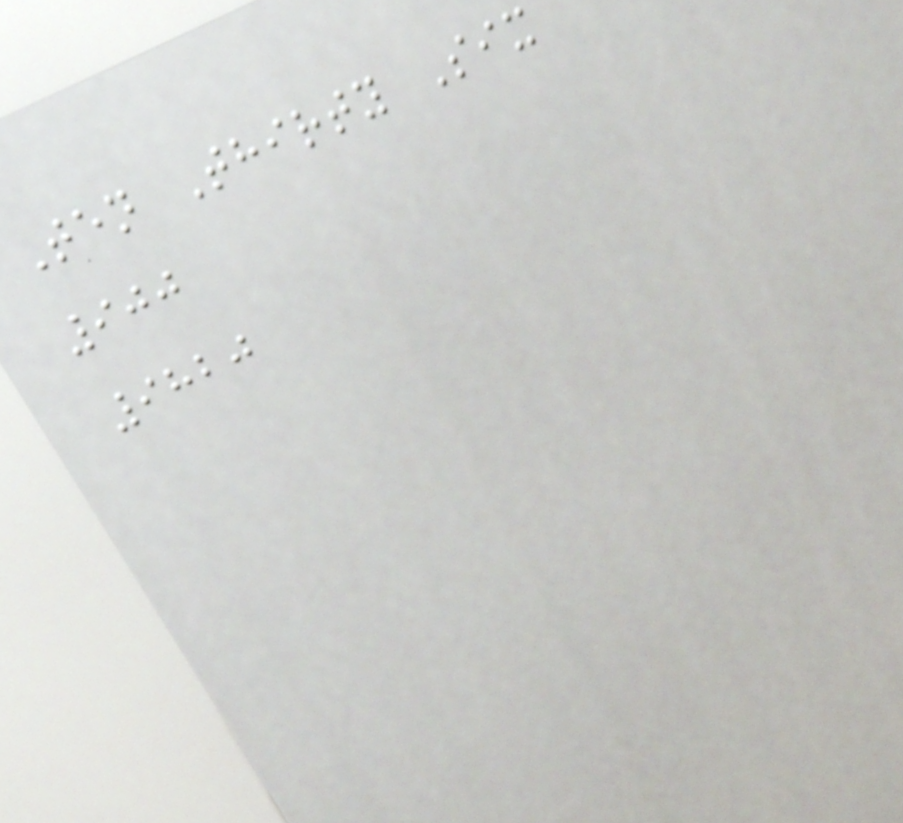Ten Thirty Six
900
9820
